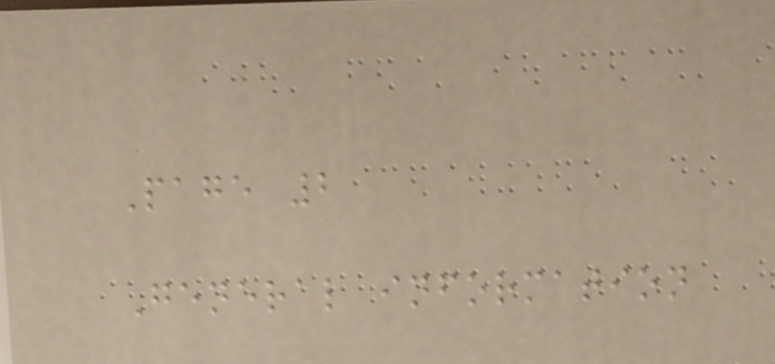Page 2
General information
